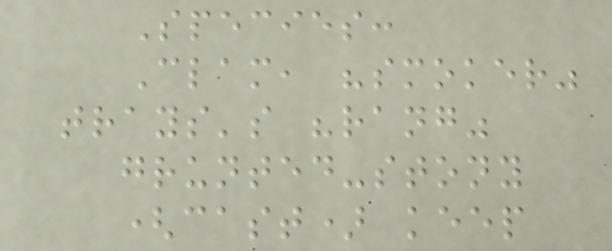Species:
Clam, "smoker"
trays's "rang"
grunted-stony
(cast) keep
